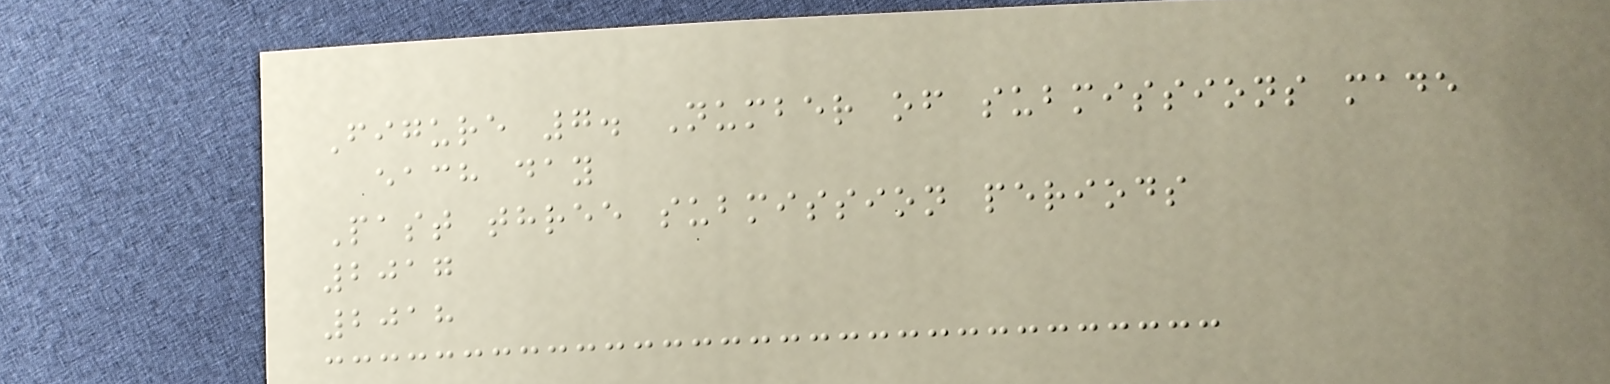Figure 7. Number of submissions made
each day
Past three submission periods
2017
2018
